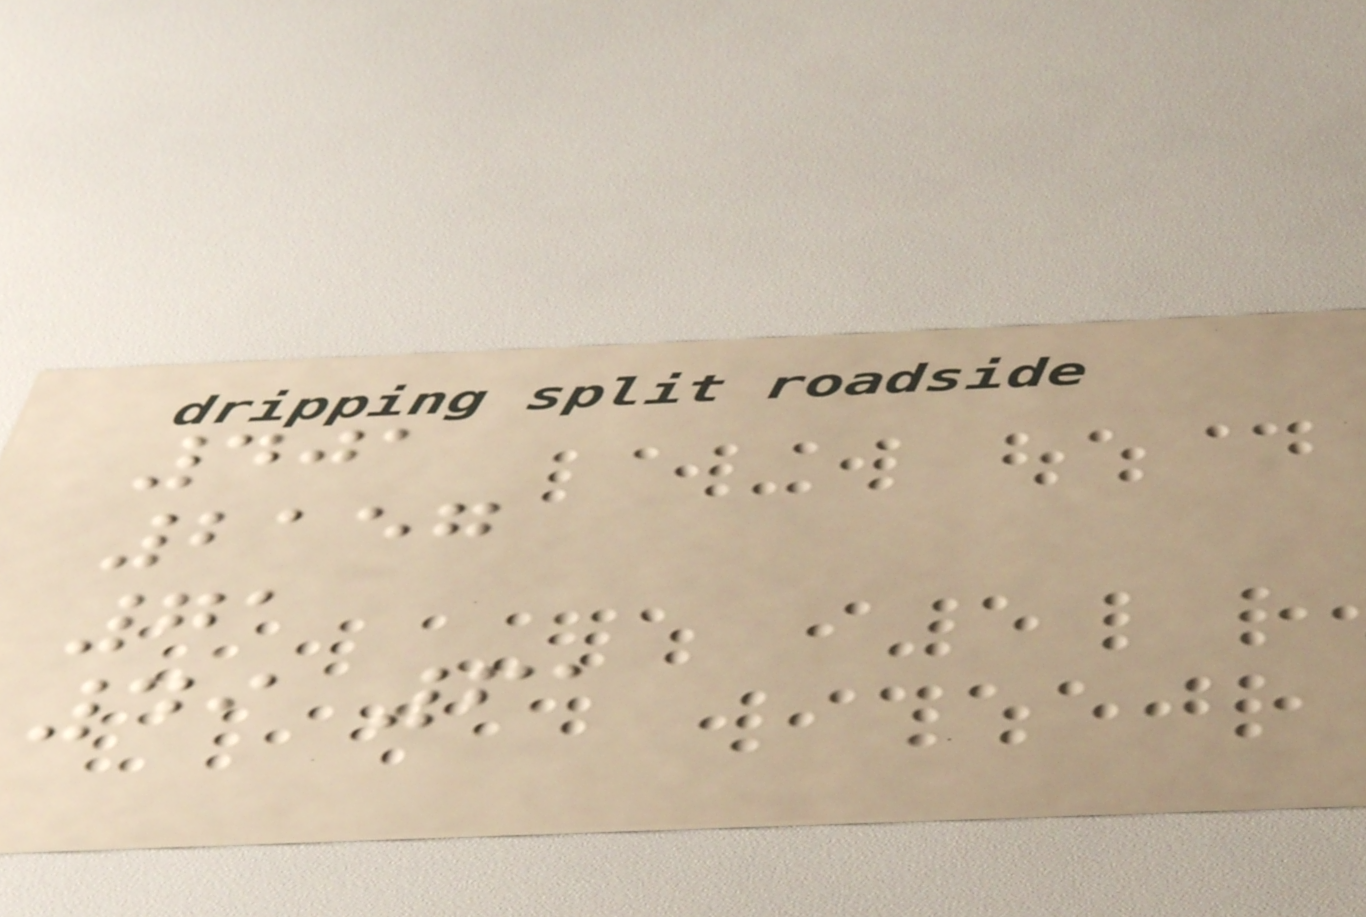401
2157
71
49 61
